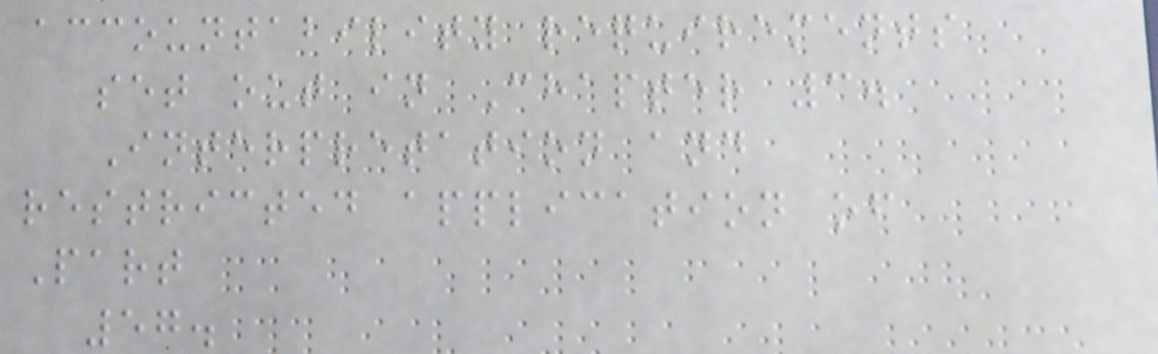accountability requirements
set out in Chapter 3.
Interpretation and
restricted application of
Part
57.
